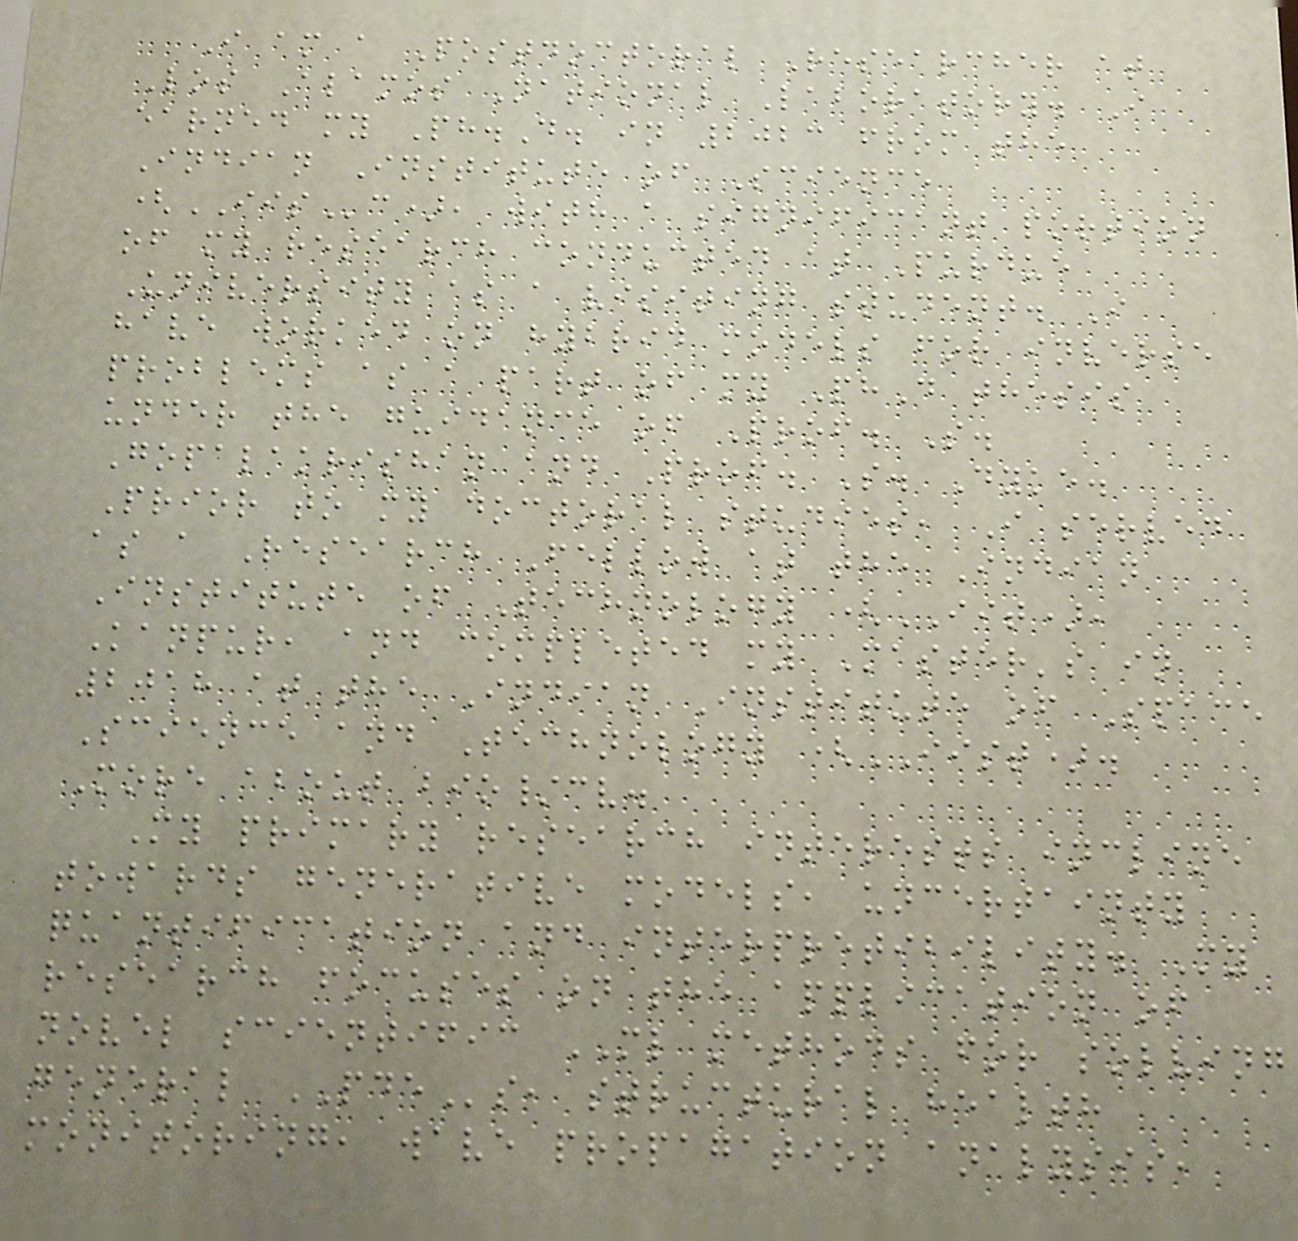I am a Postdoctoral Researcher at
Los Alamos National Laboratory. I
earned my Ph.D. in 2023 from the
Indian Institute of Science
(IISc), with a significant portion
of my research conducted at Purdue
University as a visiting student. I
have worked on hybrid models for inverse
problems as a part of my PhD thesis
under the guidance of Prof. S.
Gopalakrishan and Prof. S. Dyke.
Prior to my doctoral studies, I served
as a Research Fellow at the Indian
Institute of Technology (IIT),
Kanpur, and completed my Master's in
2018 at the Indian Institute of Space
Science and Technology (IIST).
More about bio/cv.
My primary research interests incline
towards generative models, uncertainty
quantification and interpretibility. My
research focuses on the application of
novel scientific ML methods for solving
general PDEs, structural health
monitoring, wave propagation analysis,
